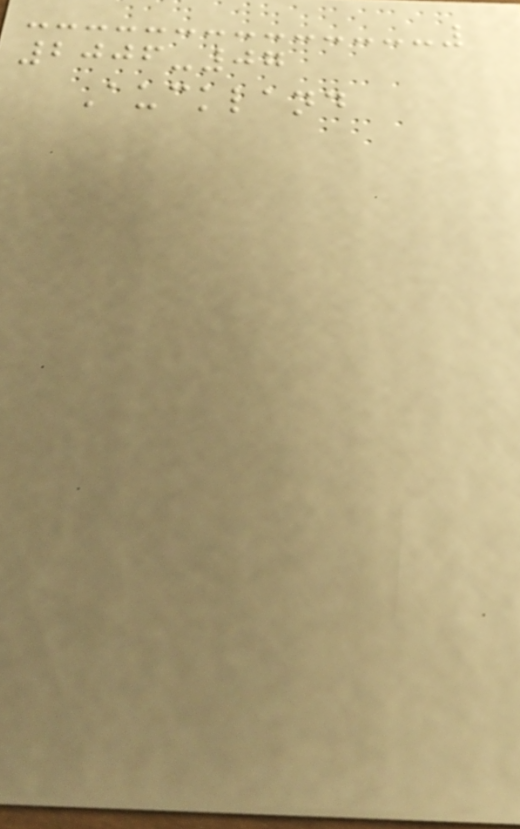2006-07
Auckland
